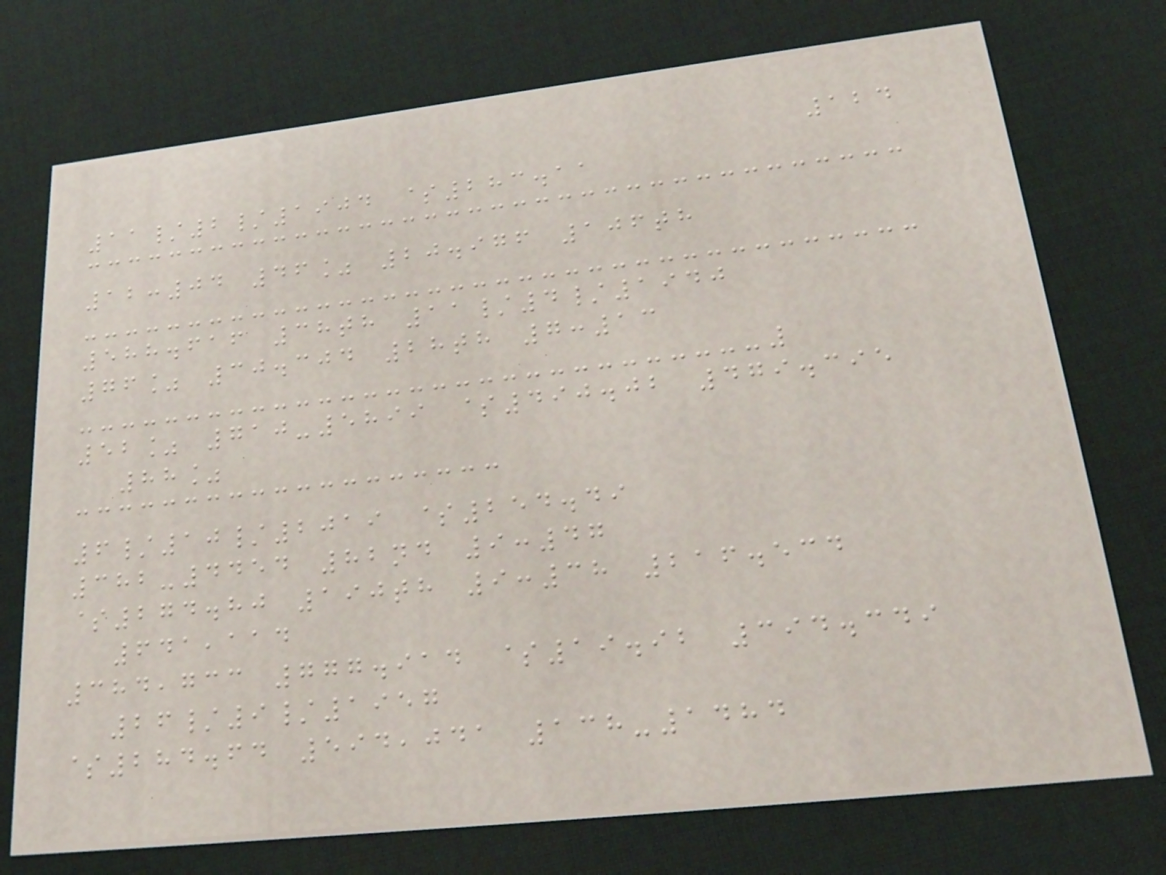124
11/2/1904 $283.11
12:04 46% 20.976 106th
588.616 38th 11/4/1940
76% 30.304 28th 7:13
52% 710-5899 $490.02 479.395
88%
6/10/2019 $254.49
382-4454 82nd 9:47
$274.80 190th 9:38 216.534
641,114
384,733 777.914 $19.92 394.349
26/9/1957
$284.64 594,041 138-1484
